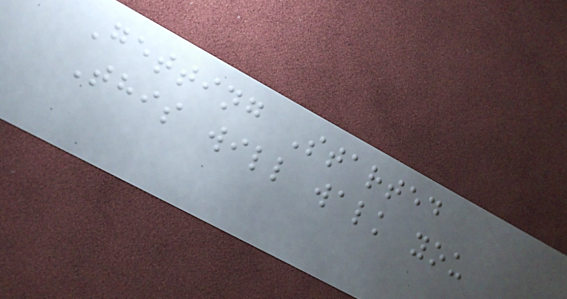Getting Started
This will walk you
